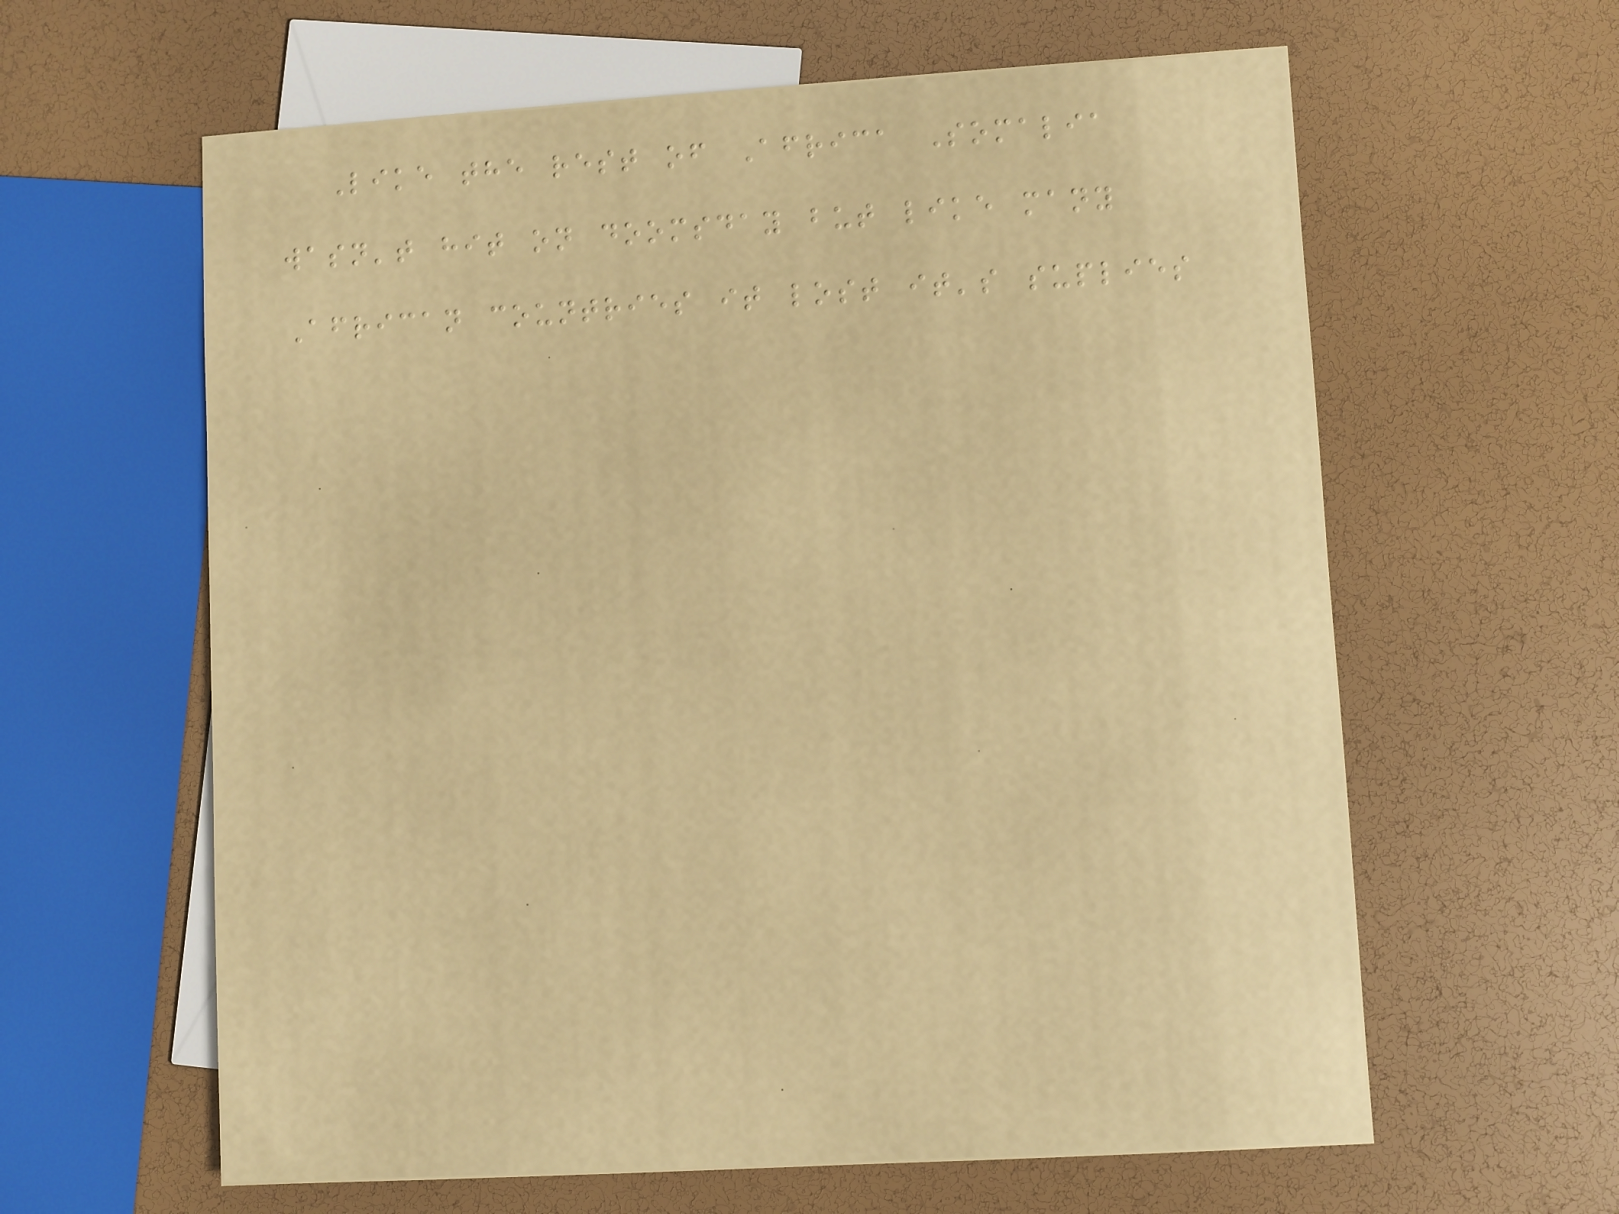Like the rest of Africa Somalia
wasn't hit on doomsday but like many
African countries it lost it's suplies
